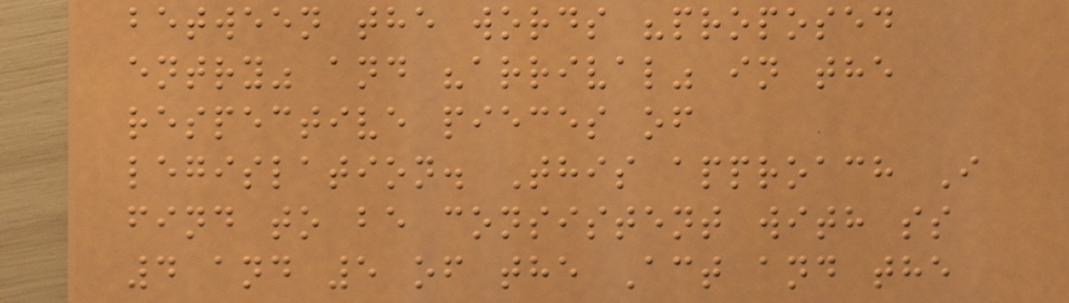between the words "proposed
entry" and "arrival" in the
respective pieces of
legislation. This approach I
find to be consistent with ss
4 and 5 of the Act and the
